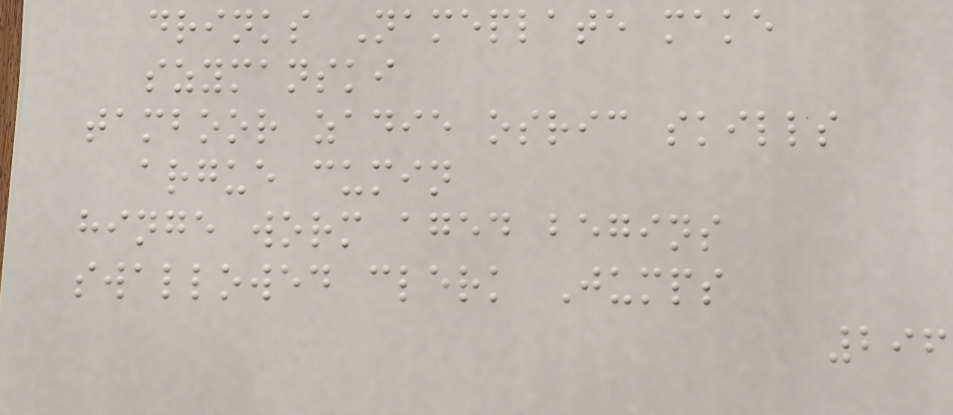drinks Nameplate make
szymanski
tamboor zadie osric skills
argue cumin
hinge worm aged begins
swallowed clerk Jumps
296
